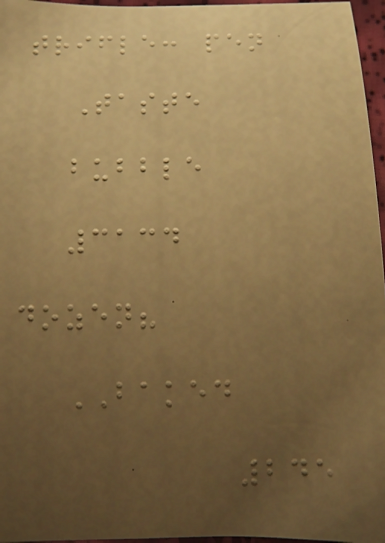trifle: pen
Taste
bubble
3134
dozen?
BAKED
245
